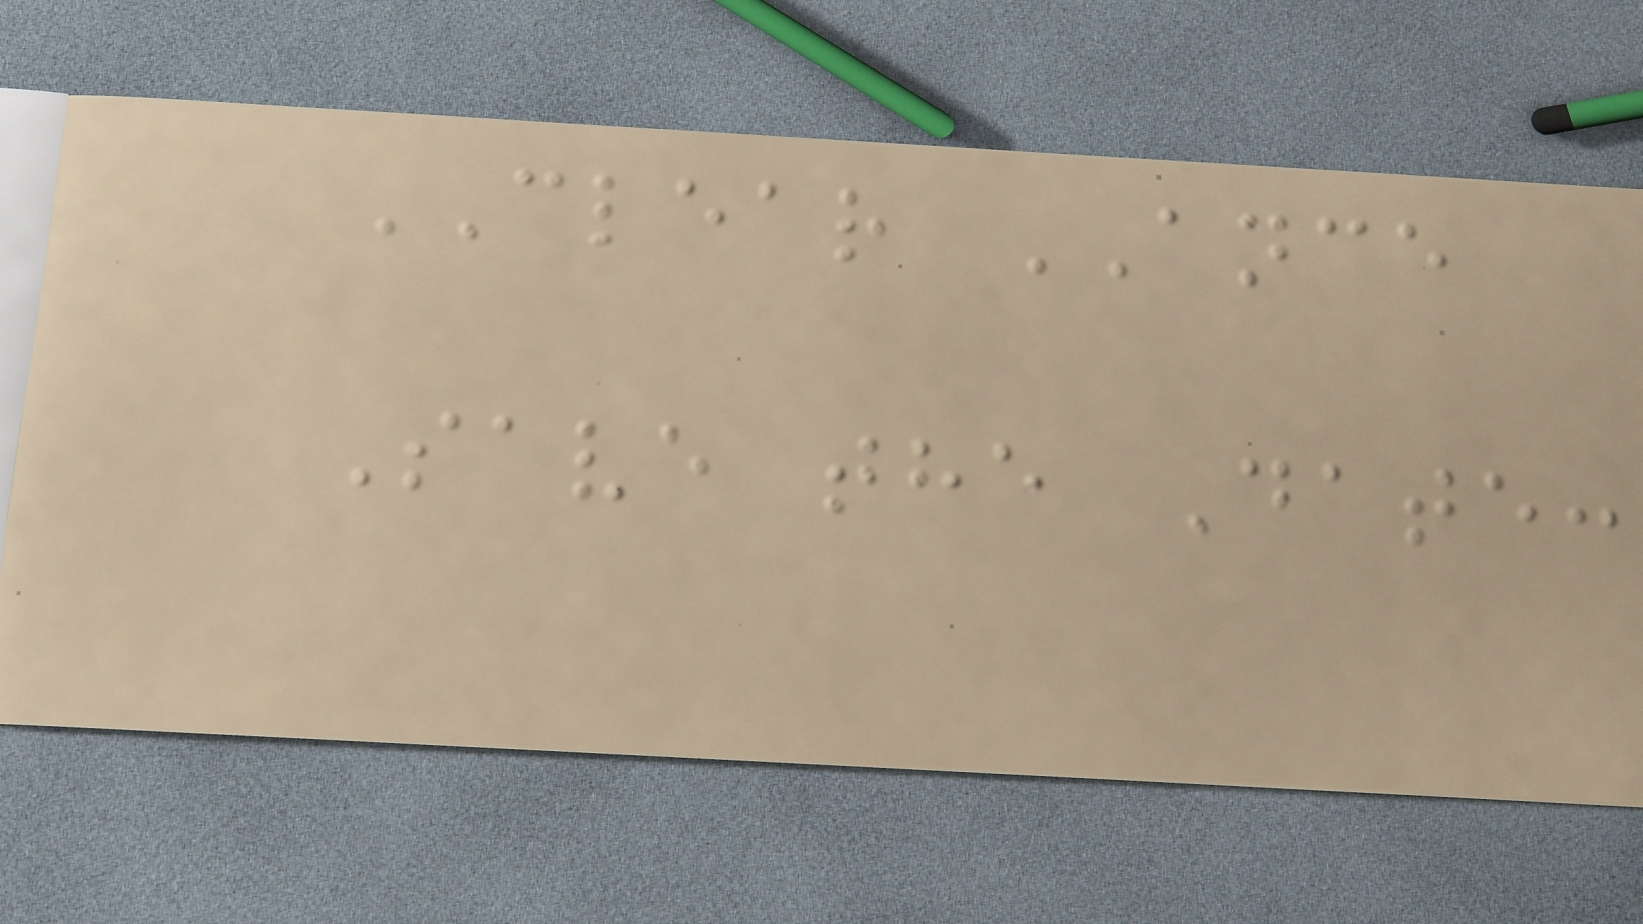CLEAR ANCE
Save the Date:
